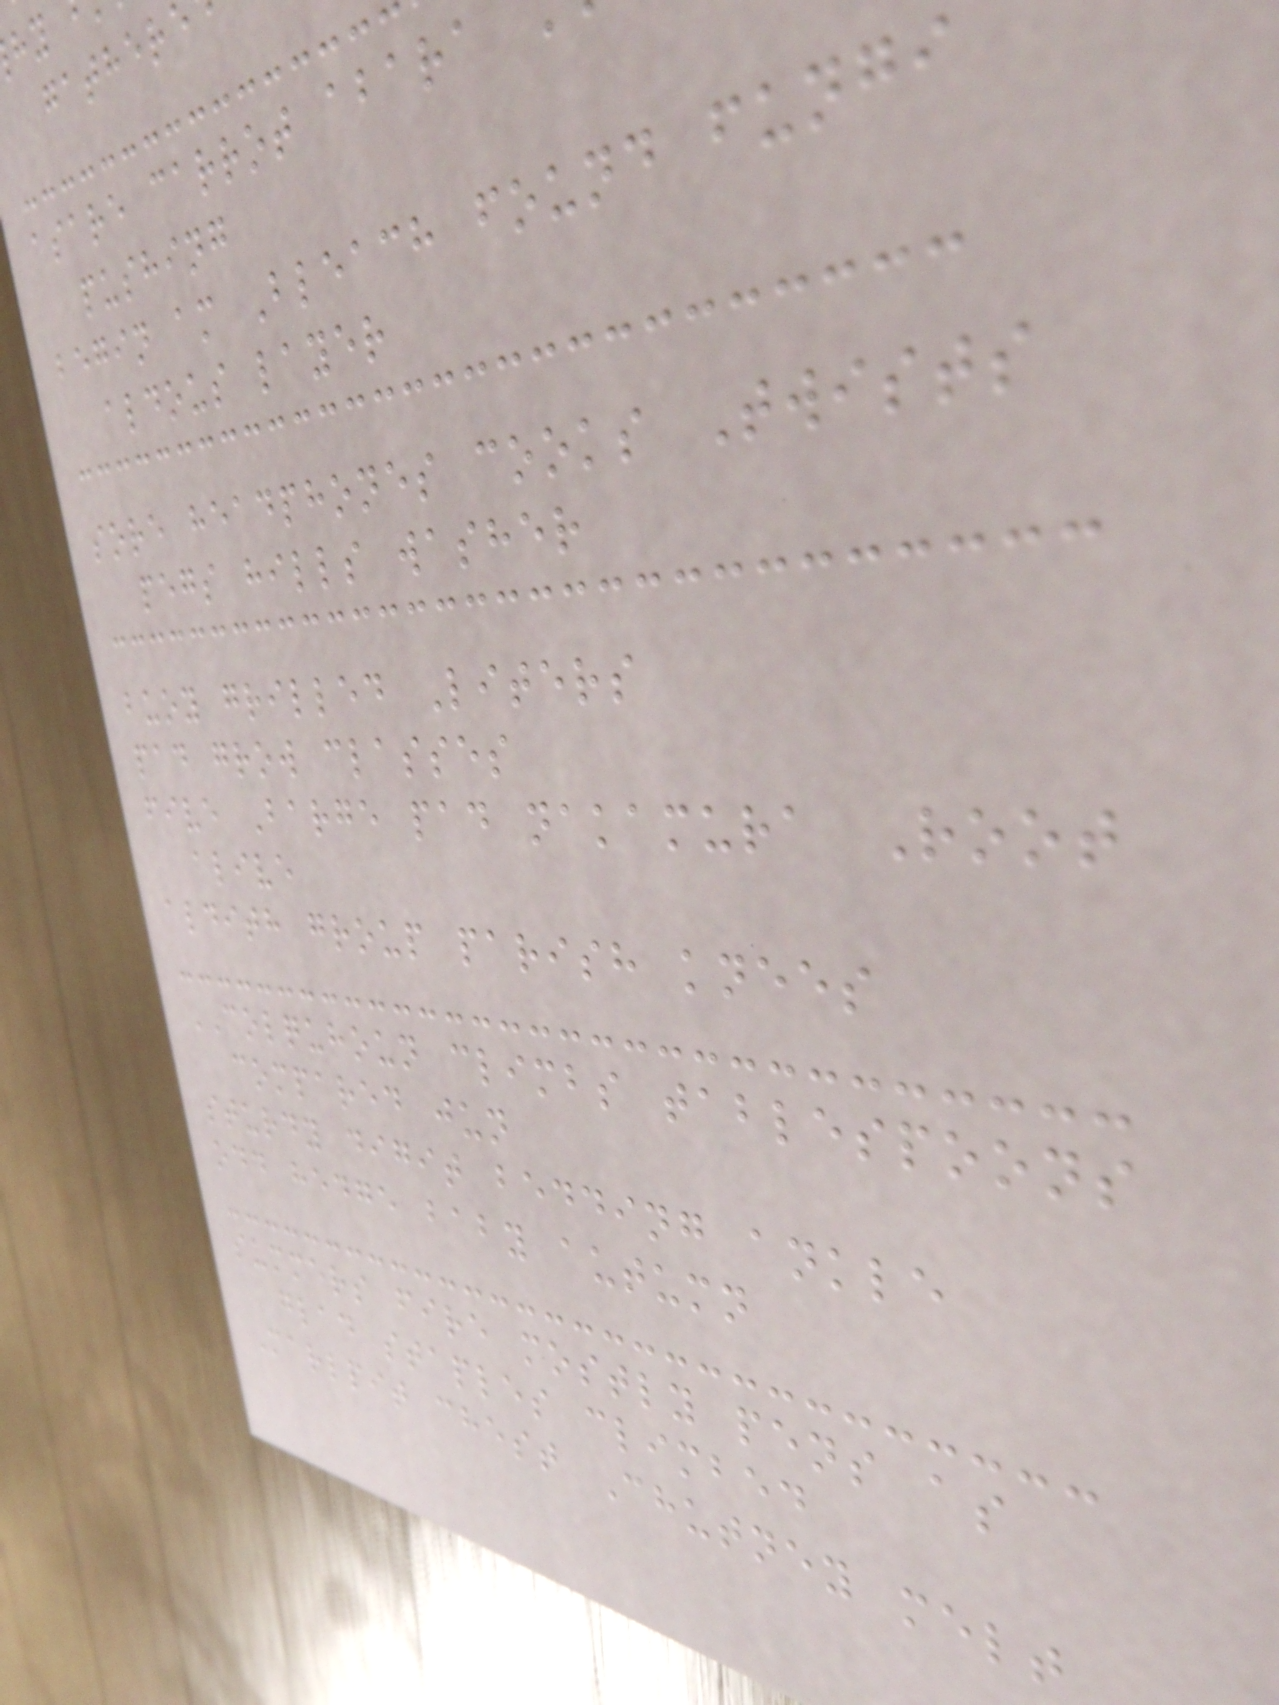gathere
asare carrot abara
pushing
begin am Bleach found fungi
aldous layer
sore headphones cooks Twists
pegs hills washer
buoy grilled Liters
pad grow classes
five Barge pad nakamura Root
alive
aldith group parish knees
COLQUHOUN climbs tablespoons
compared jun
sturdy digit bedding ankle
odd hedge baby autumn
summers fire mostly pens as
glad staples climbed
Marlpit chest Chutney melt
